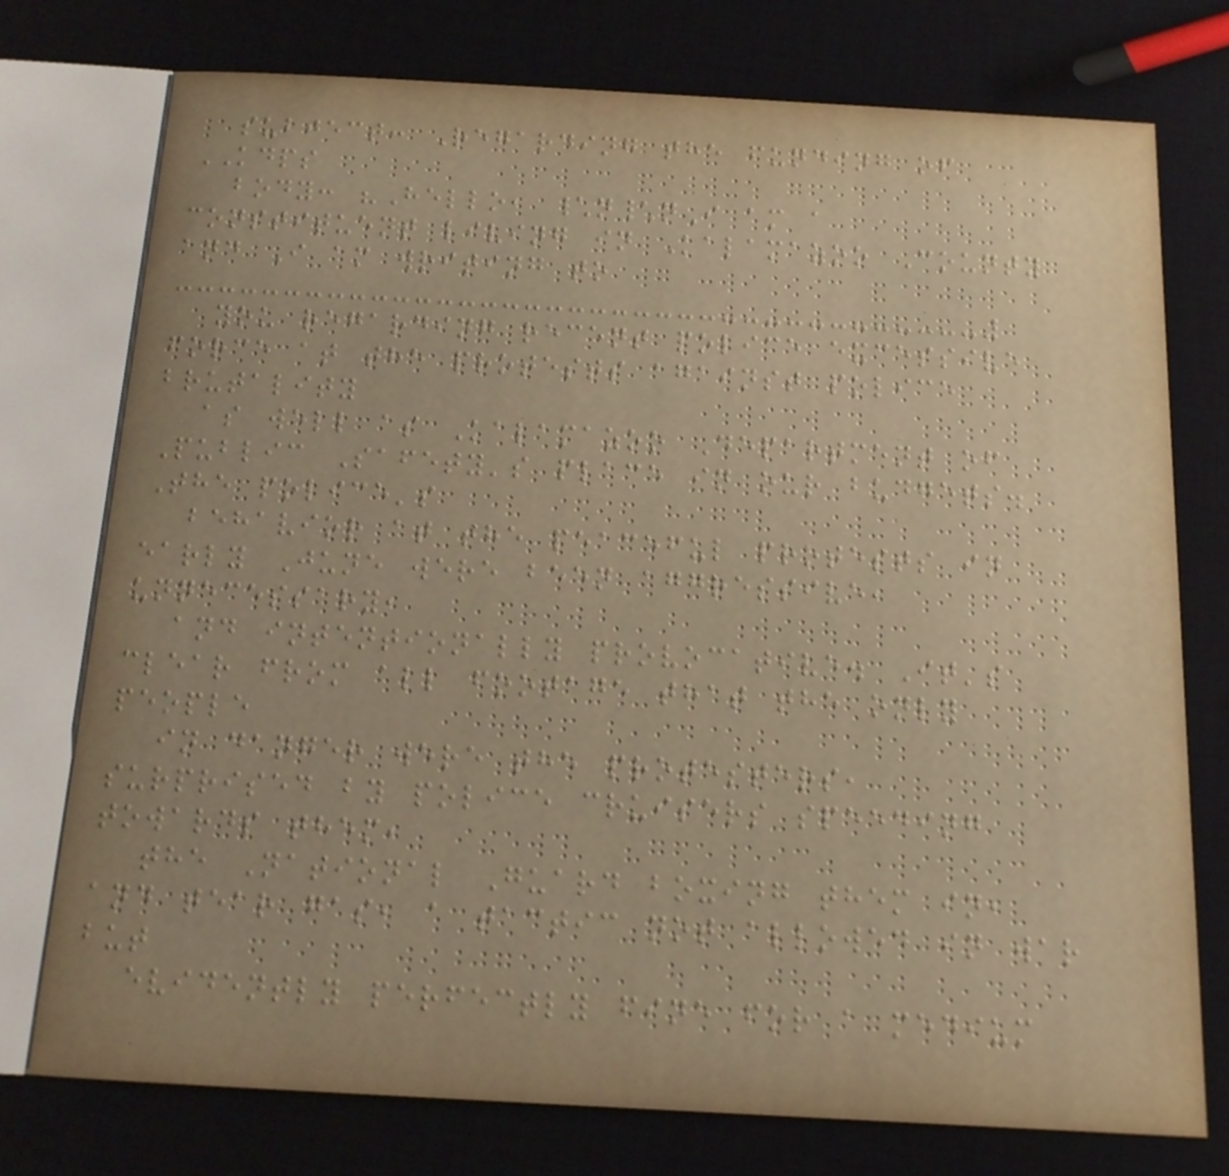subject: Regarding the funding of
KDPS
body: "Hello, \n\nI am a
constituent living in Kalamazoo County
and I am writing to
you regarding recent police excessive
force at the protests against police
brutality
as well as Kalamazoo Department of
Public Safety's place in our budgets.
The police's
behavior at the peaceful protests in
early June were been aggressive,
unnecessary,
and intentionally provocative. It's
clear from all footage that the only
people
in danger were the protesters,
surprised by police cruisers speeding
towards them,
the National Guard boxing them in,
and tear gas, a tactic not allowed in war
but
evidently perfectly fine for a medium
